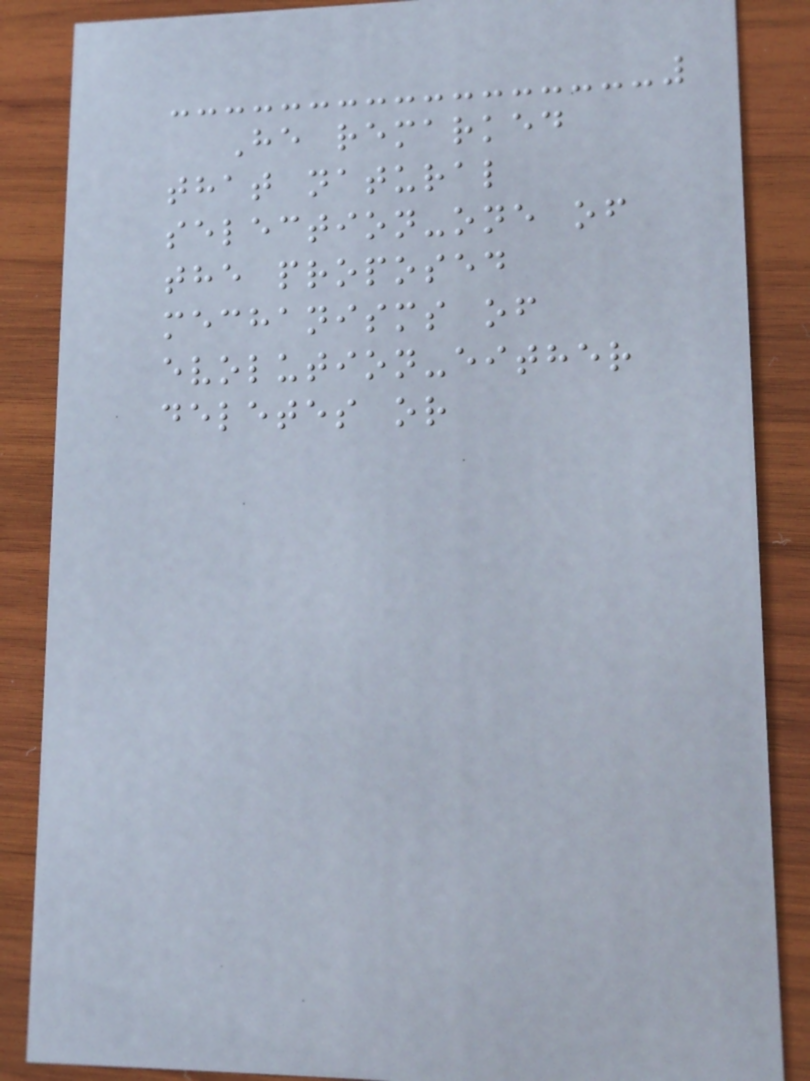He remarked
that natural
selection-one of
the proposed
mechanisms of
evolution-either
deletes or
